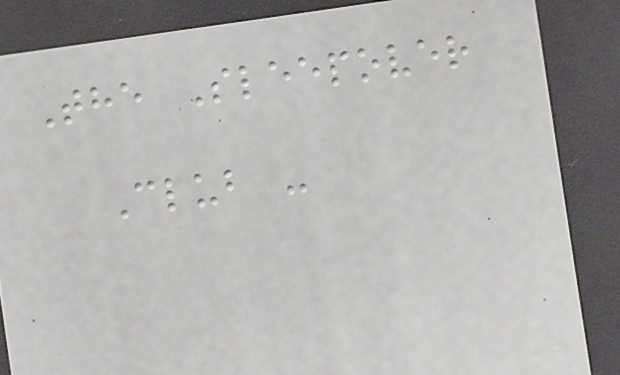The Sleepover
Club -
